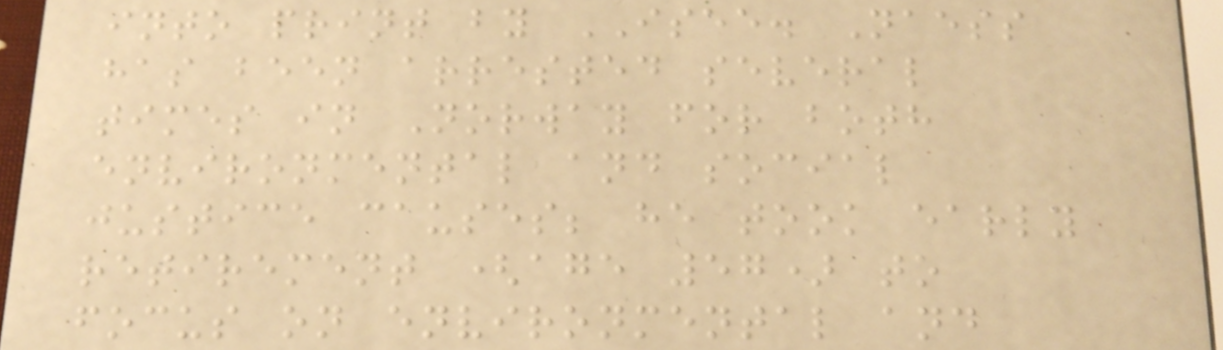into print by ISEE. Naess
has been arrested several
times in Norway for both
environmental and social
justice causes; he took early
retirement (age 57) to
focus on environmental and
